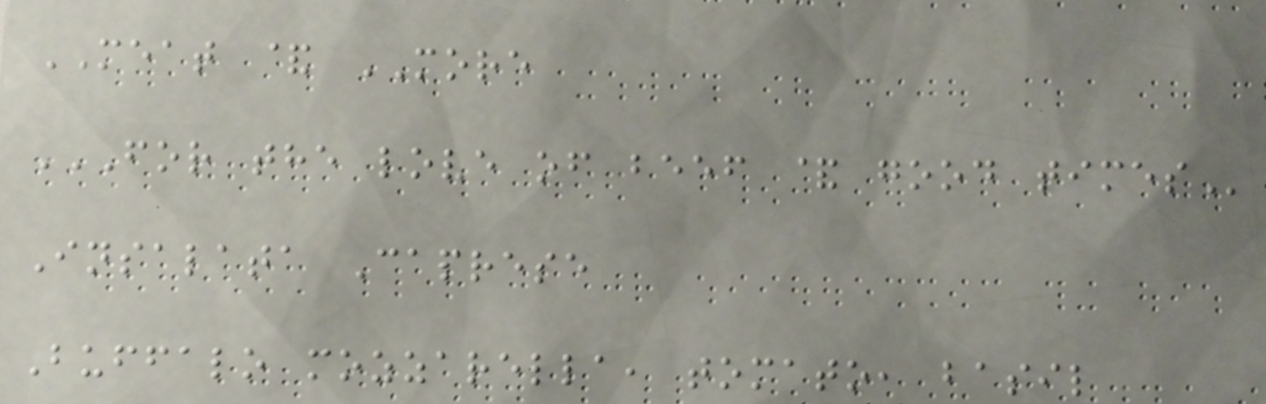MEAT & MORE
FOR THE LOVE OF BEEF & GOOD TIMES
Insalata Caprese
Buffalo mozzarella, tomato, basil
